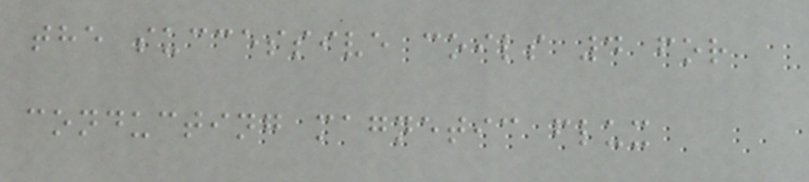the successive coils 4 for
conducting magnetic flux
